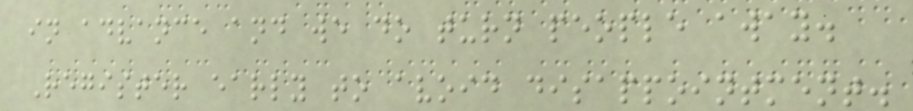in advance and we do turn people away.
Register early to avoid disappointment.
